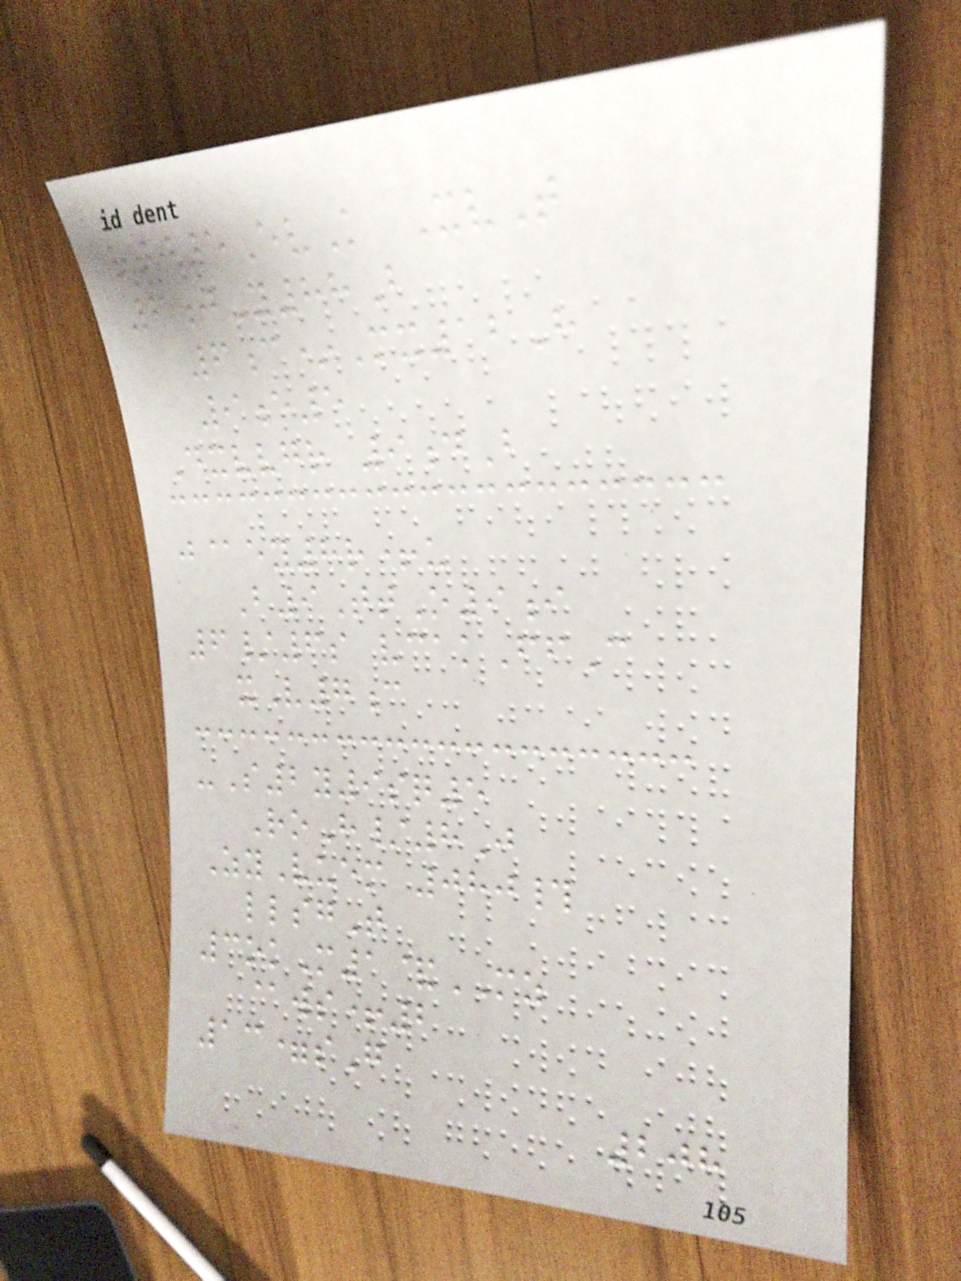rtj5EvK XvT
6jY88B
6c*Mx12H
9e5
Dxvvgr 9dB
j@ey8r+u
B9TtO9i
6/6s vcakFfC
xV7c
-S2y9sq5
RoH/8J
ZyVuem 080#
llsgT
3okM1&MZ
@ws+2
13=sG
208
